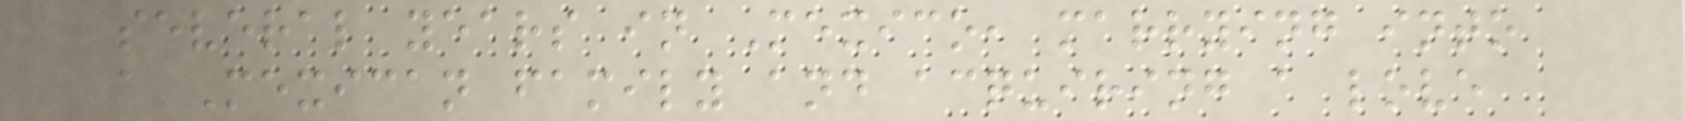several years in Mexico, marrying into
a Mexican family and acquiring a love
